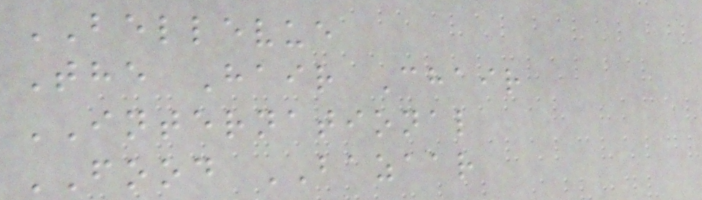BELLEVUE
The Hair Chair
INTERNATIONAL
FOOD BAZAAR
